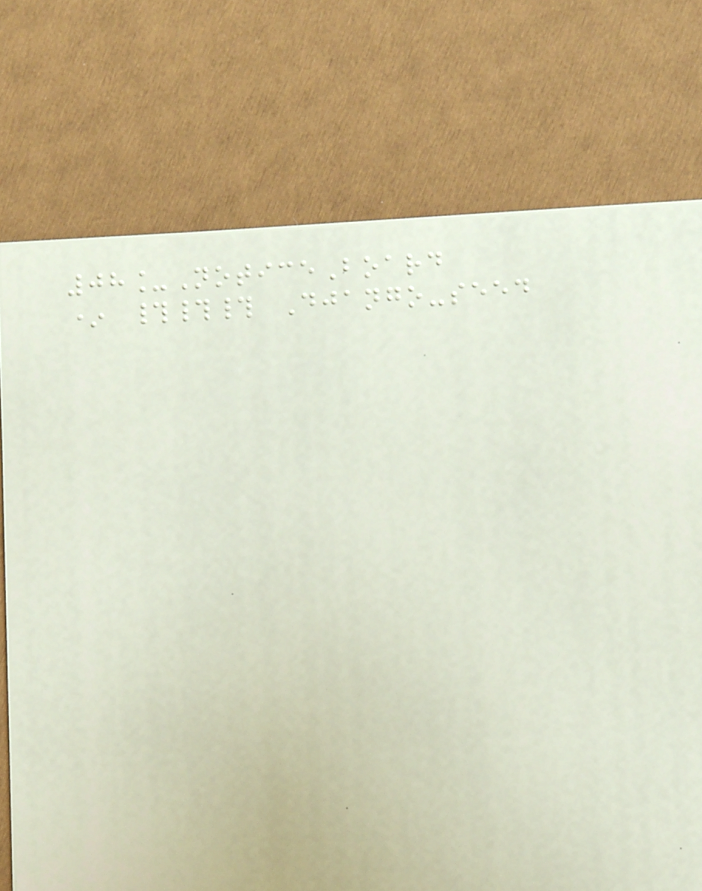08_NoticeBoard
* ### Django-seed
